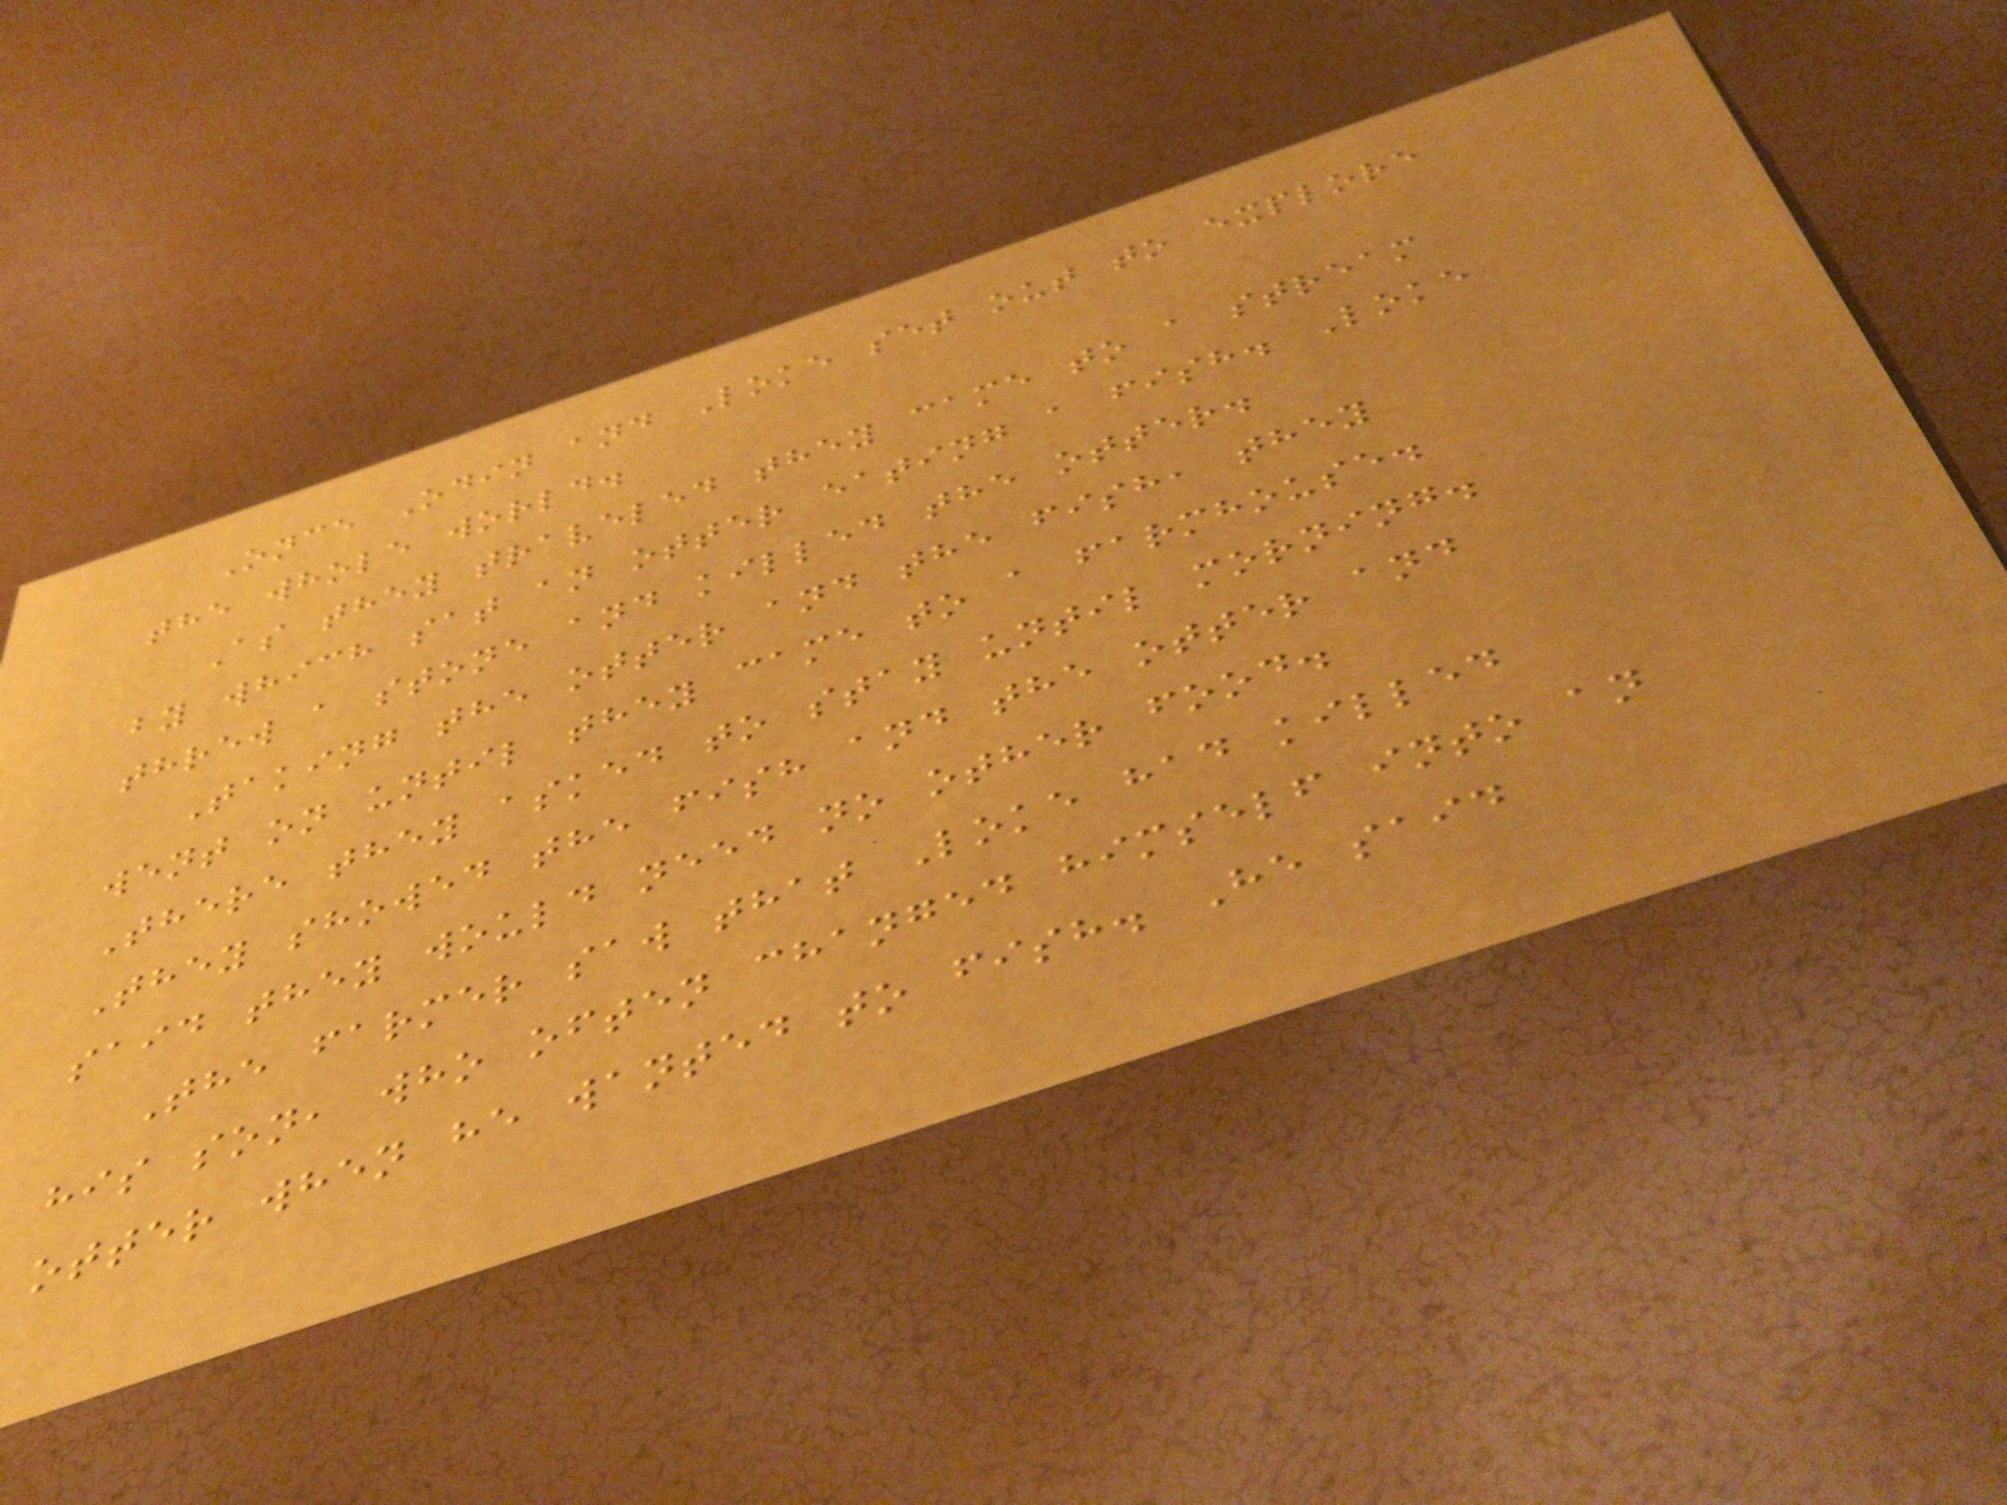Once Odin and Loke set out to explore
the whole world.
As they traveled they came to a stream
by which sat an otter eating a fish. Loke
threw a stone and killed the otter.
Taking the otter and the fish, they
went on until they came to a farmhouse.
There they asked to stay until morning.
They showed the fish and the otter and
said they would need no other food.
The farmer saw that Loke had killed
his son, who often changed himself into an
otter when he wanted to fish. He said
